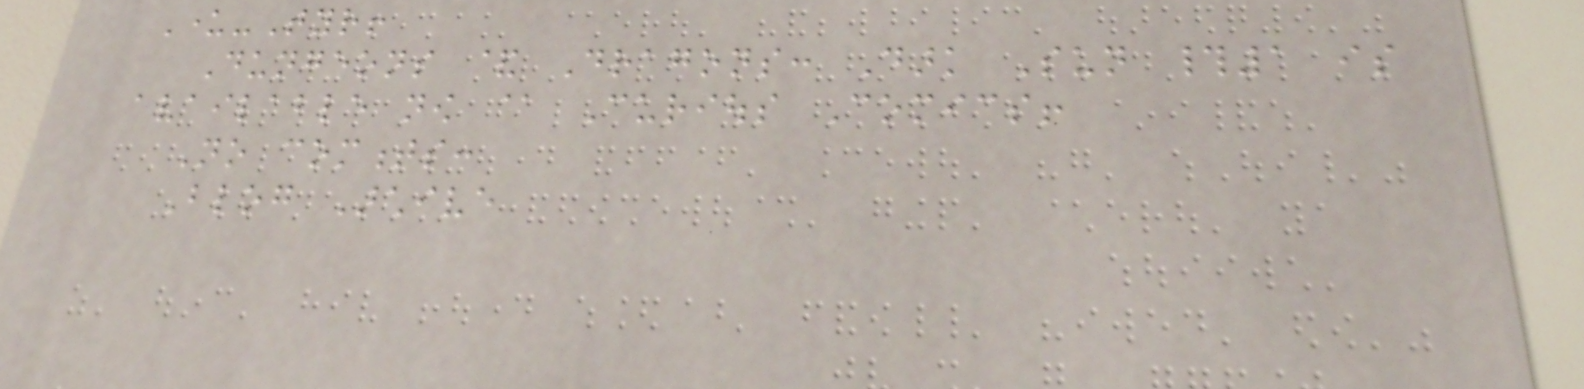Under-Tyr!
Dungeons & Dragons: Dark Sun #1 is
available now @ Curious Comics!
No comments:
Blog Archive
